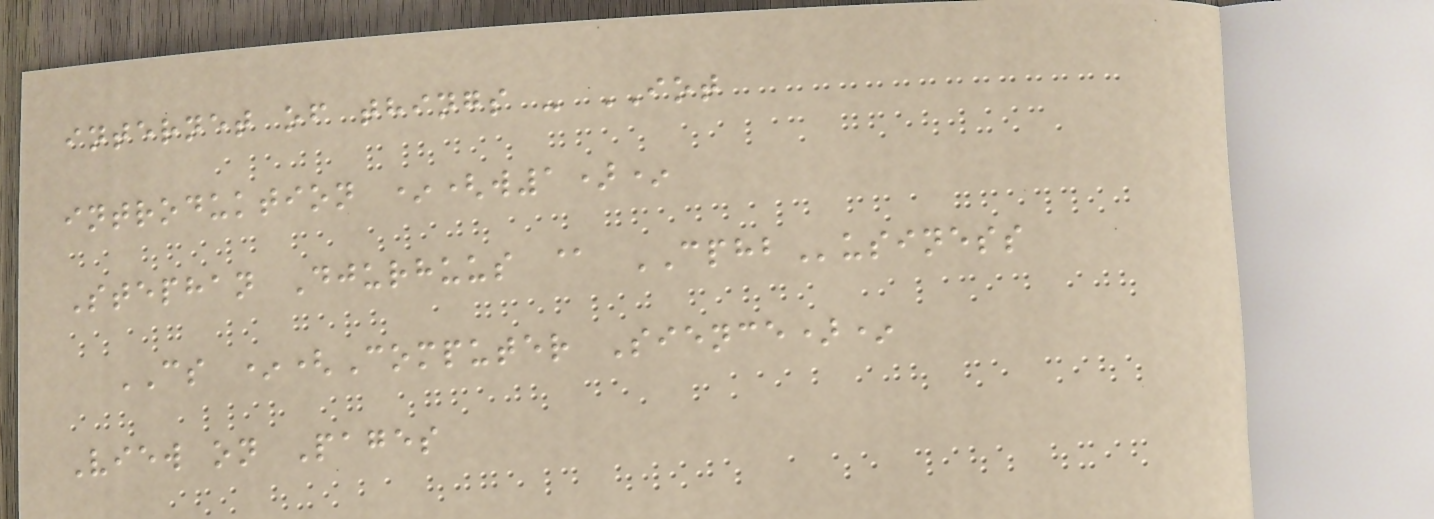internet of things - IOT
introduktion *(w1)*
Stephan Djurhuus @ CPHBusiness
CS *(Computer Sience)*
View on Pages
